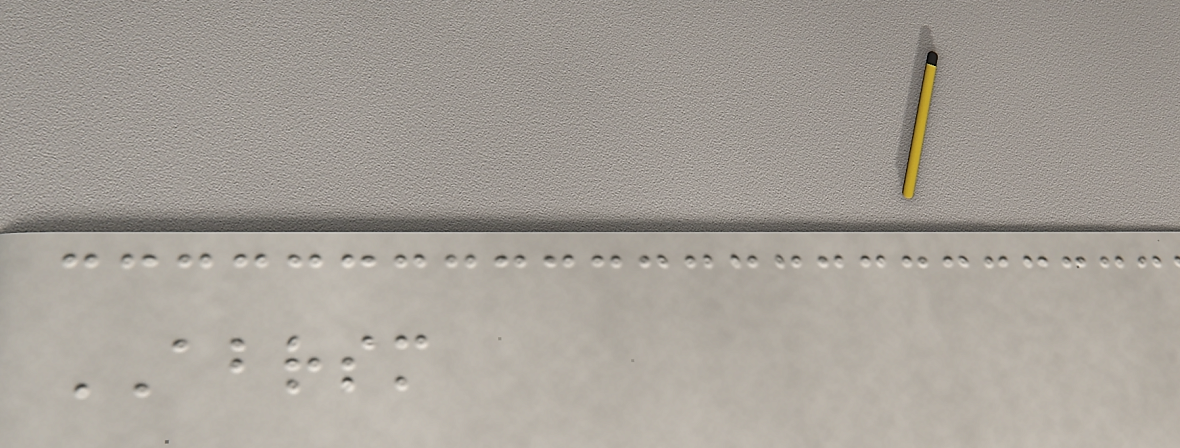ABRSM
